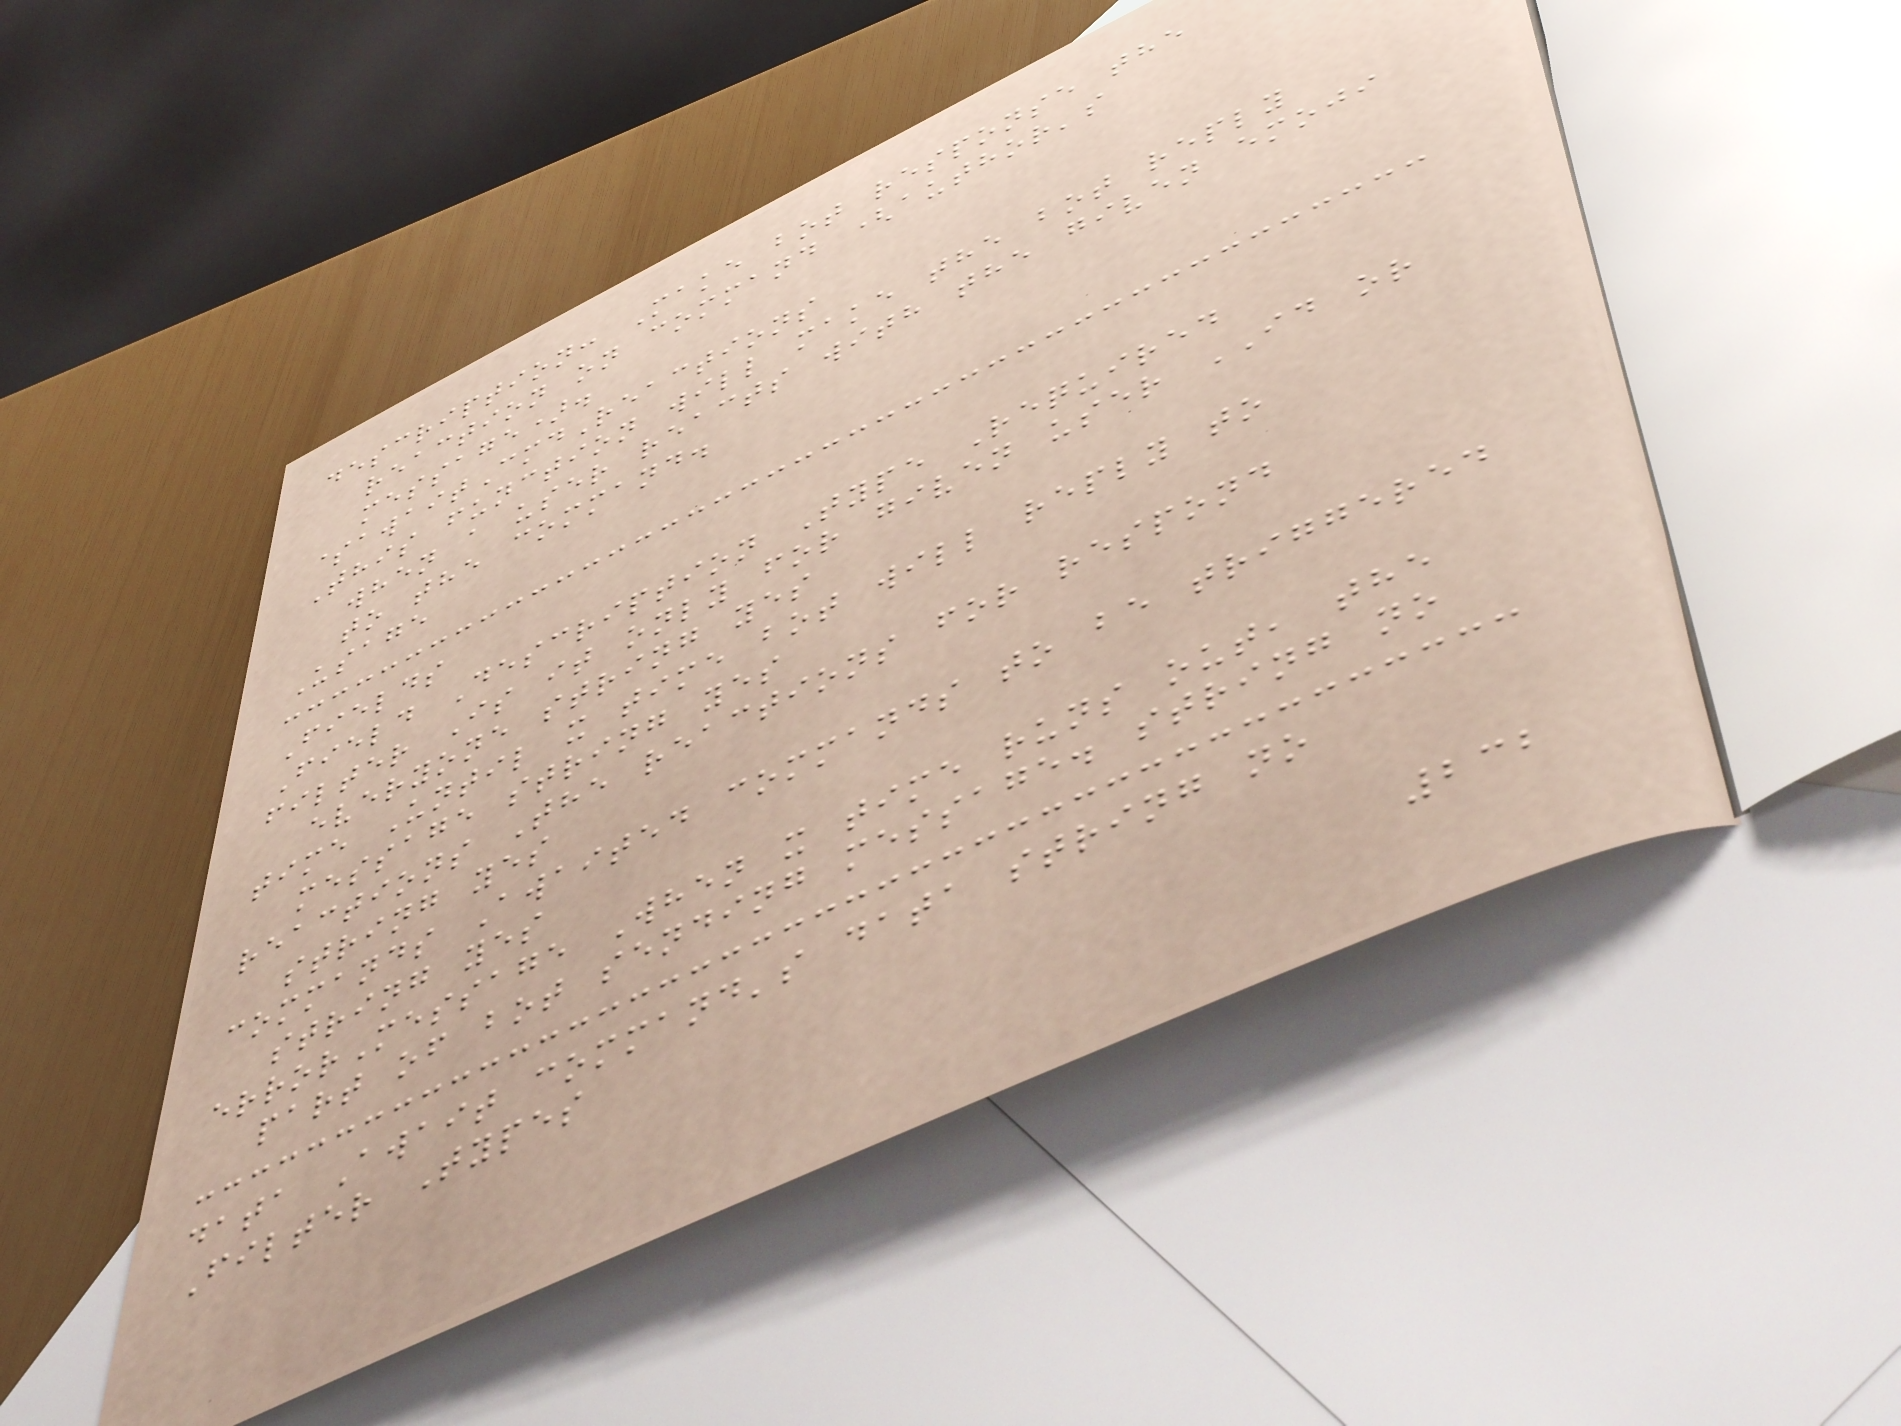description: Make bot response the
reaction on command (author's
message).
$awaitCmdReactions
This function will make the bot reply
when a user reacts with the given emoji
to the command.
Usage
Fields
Field Description Type Required
filter Is it only for given user ID or
everyone string yes
time Until x time bot will reply to
message string yes
reactions The reactions for respond
string yes
commands Awaited commands to be triggered
string yes
errorMessage When x time runs out, the
part of bot sending message. string no
data Await command's data string no
Filter Types
232
